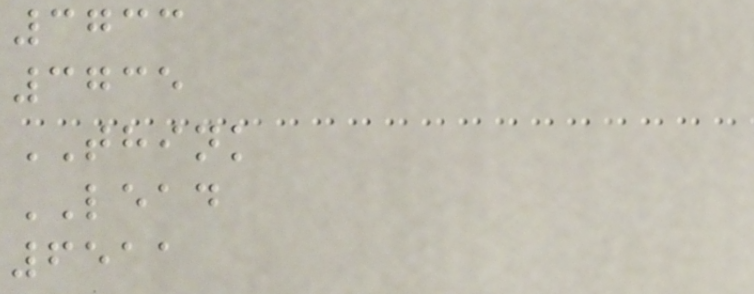3733
3735
THINK
LEAD
6511
